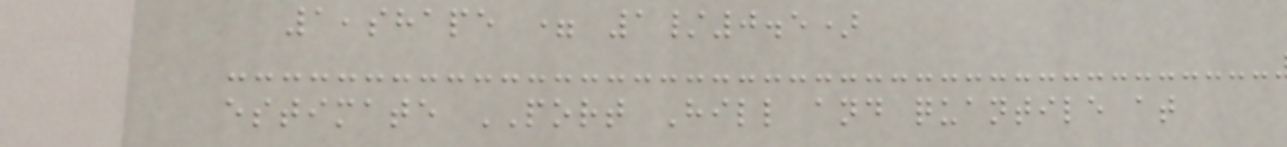1,shape = 1/0.5)
estimate PORT Hill and quantile at
